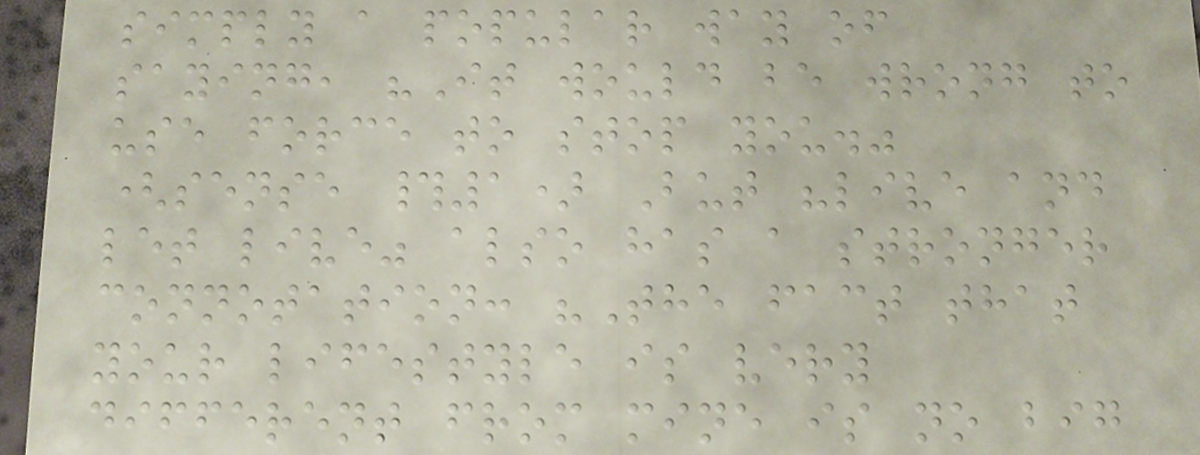simply a popular way of
saying, "It would be wrong to
use force to stop you."
(sense #1) But "live and
let live" also has a stronger
connotation: "The fact that
your lifestyle is very
different from mine is no big
